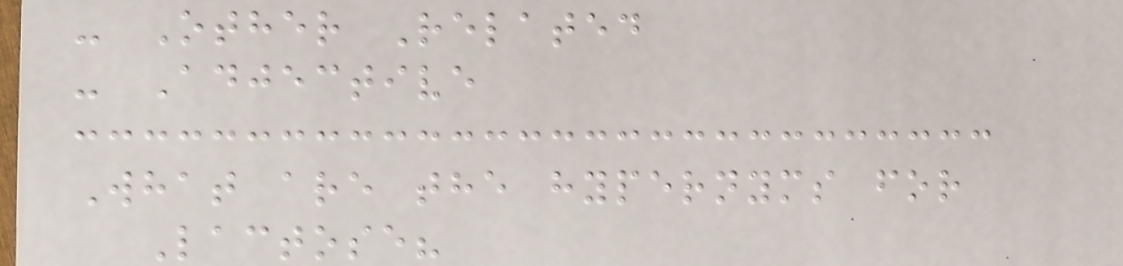- Other Related
- Adjective
What are the hypernyms for
Lactose?
